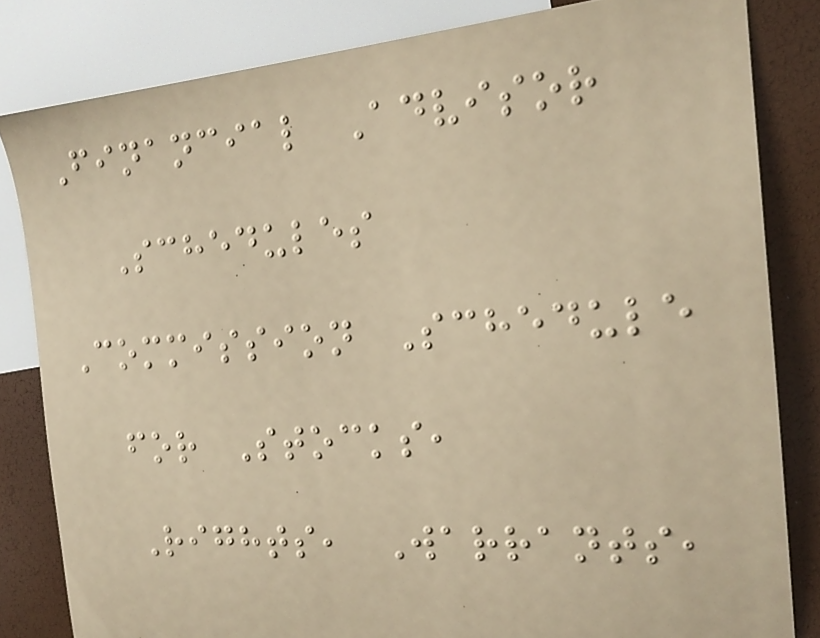Financial Advisor
Schedules
Commission Schedule
for Stocks,
Rights, Warrants,
